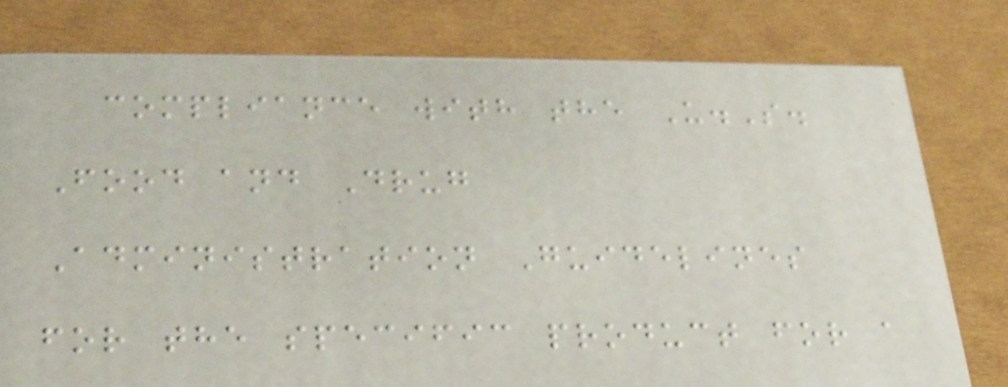compliance with the U.S.
Food and Drug
Administration Guidelines
for the specific product for a
